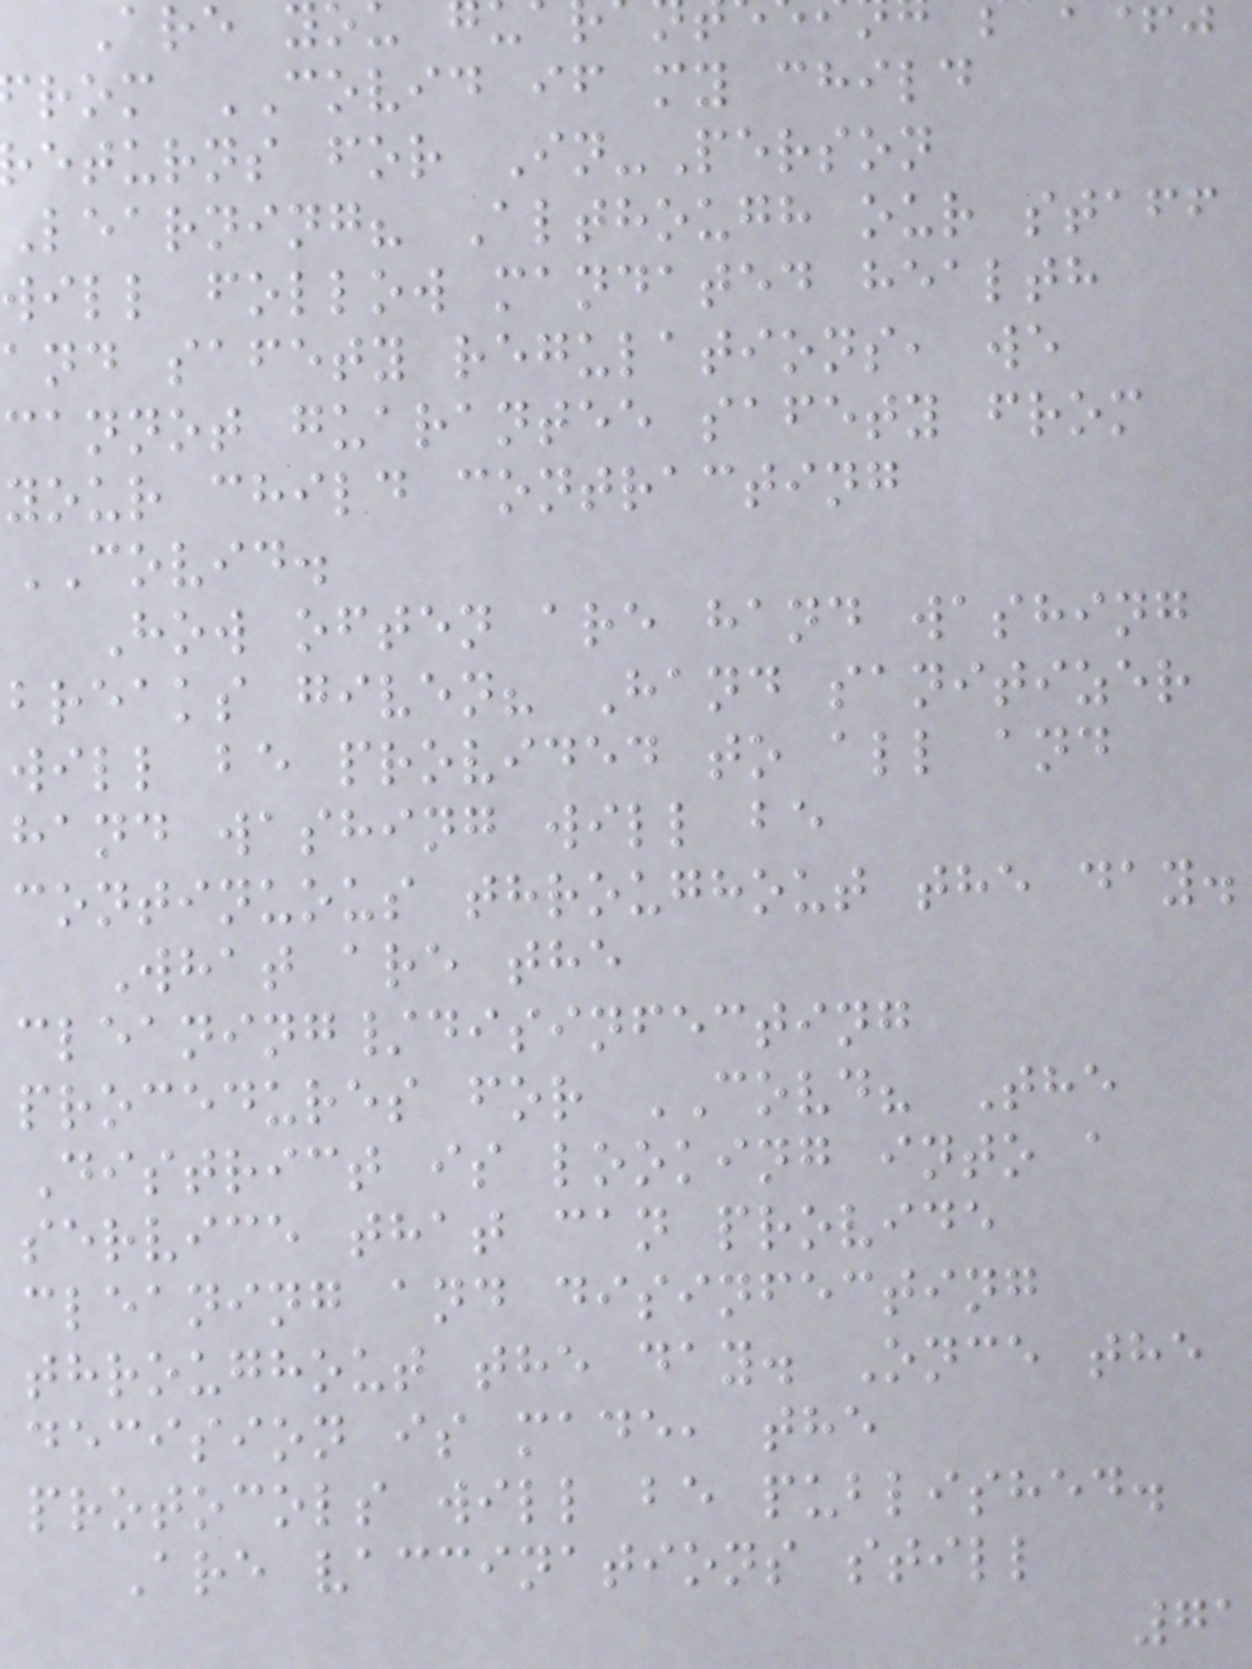Are yo
rom COVID if my child
eturns for In-Person
Learning? Although our staff
will follow mandated health
and safety regulations, we
cannot guarantee safety from
your child contracting
COVID.
How often are hand washing
breaks given? Hand sanitizer
will be provided to all and
hand washing will be
continuous throughout the day.
What are the
cleaning/disinfecting
procedures for COVD? The
District is looking into a
service that can provide
cleaning and disinfecting
throughout the day. Once the
decision is made, the
protocols will be published.
Are vaccinations still
71
